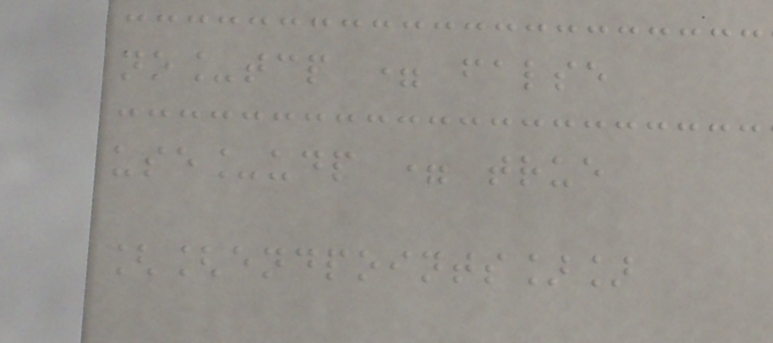no_tcp = false
use_udp = true
[[endpoints]]
